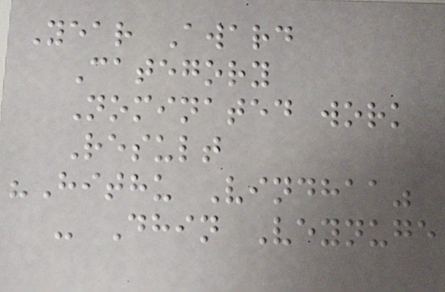Year Award
Category
Nominated work
Result
"Hithu Vindhaa"
- Dhin Veynuge
